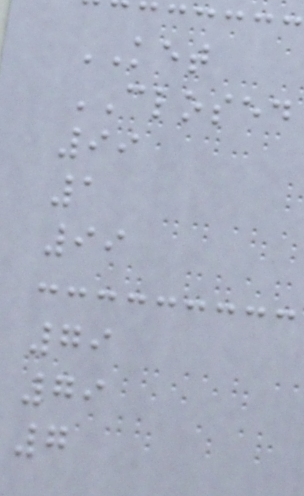KET
CLOSED
99
1
99
79
79
7
